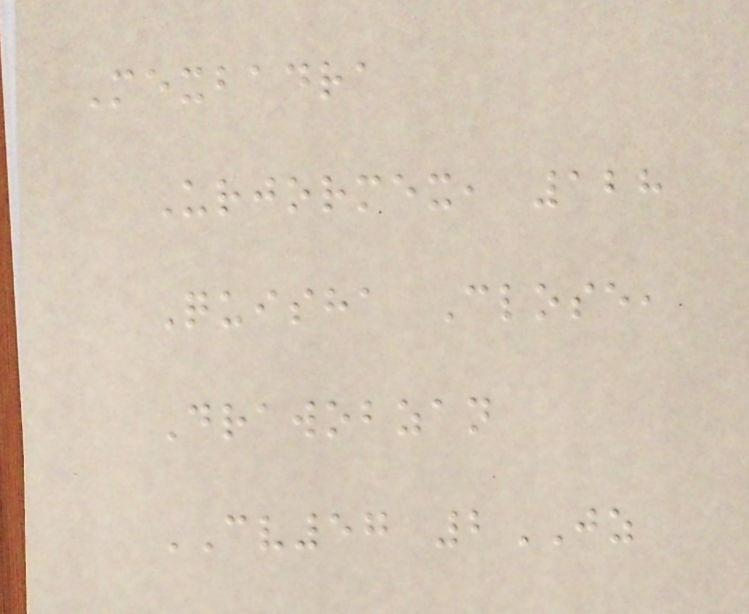Mexbadra
Urjormex, 128
Quisha Close,
Drawobzan
CV57 2JZ
